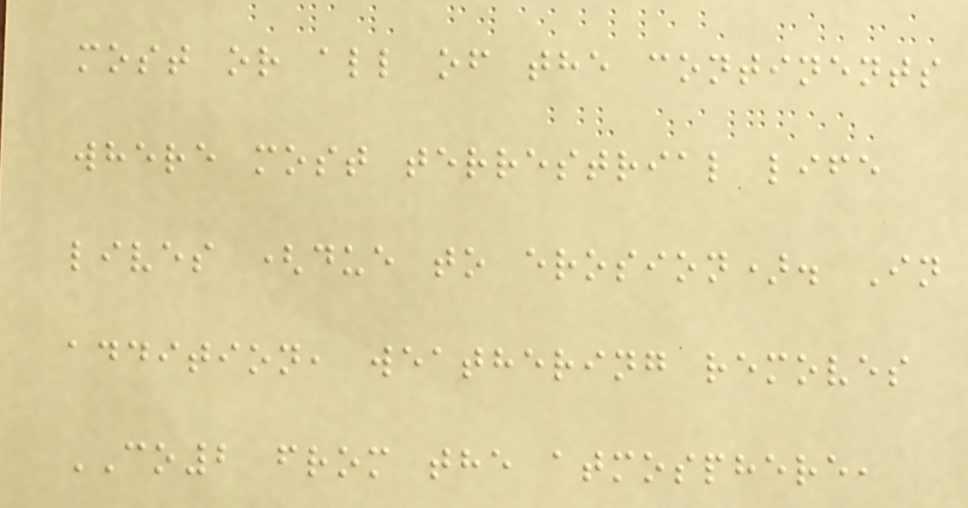most or all of the continents
where most terrestrial life
lives (due to erosion). In
addition, weathering removes
CO2 from the atmosphere,
